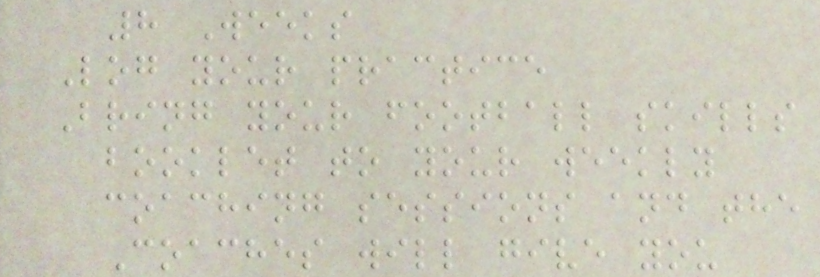8 Weeks
Log your practice
Bring your football skills
booklet to your weekly
coaching sessions and the
Coaches will give you
